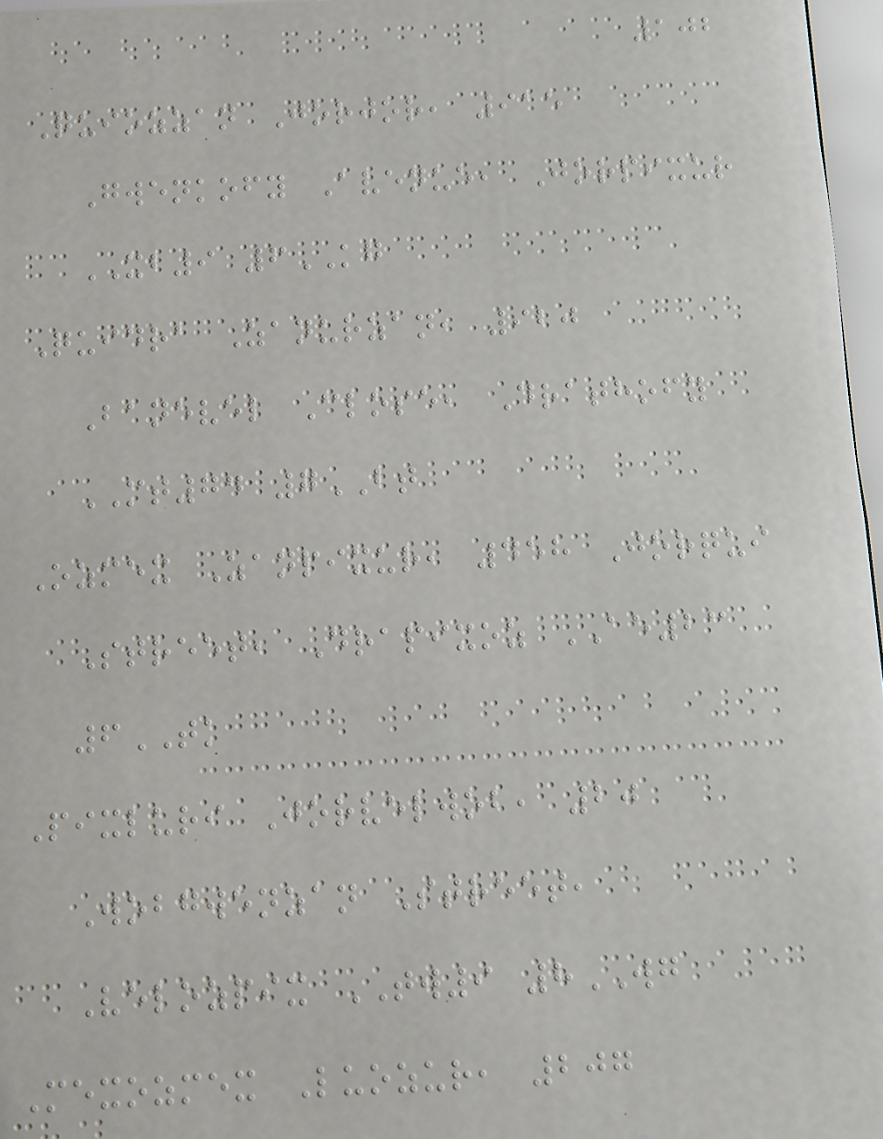102
Quiozzan Jorjor, 915
Gwenkofy Avenue, Jorpixur
XB9 6KG
Quidra Zanurzan, 920
Banevel Close, Drathofy
MT74 7BT
Ozmex Zanpixur, 458 Jorqui
Street, Drapixoz AE23
6TK
Pixluri Jorvelwob, 20
Wobgwenzan Street,
Velozpix TW9 8WG
Mexozmex Luozur, 207
